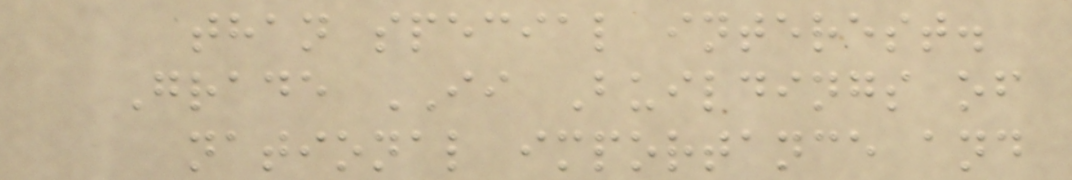than special interest.
Grade II Buildings of
national importance and
